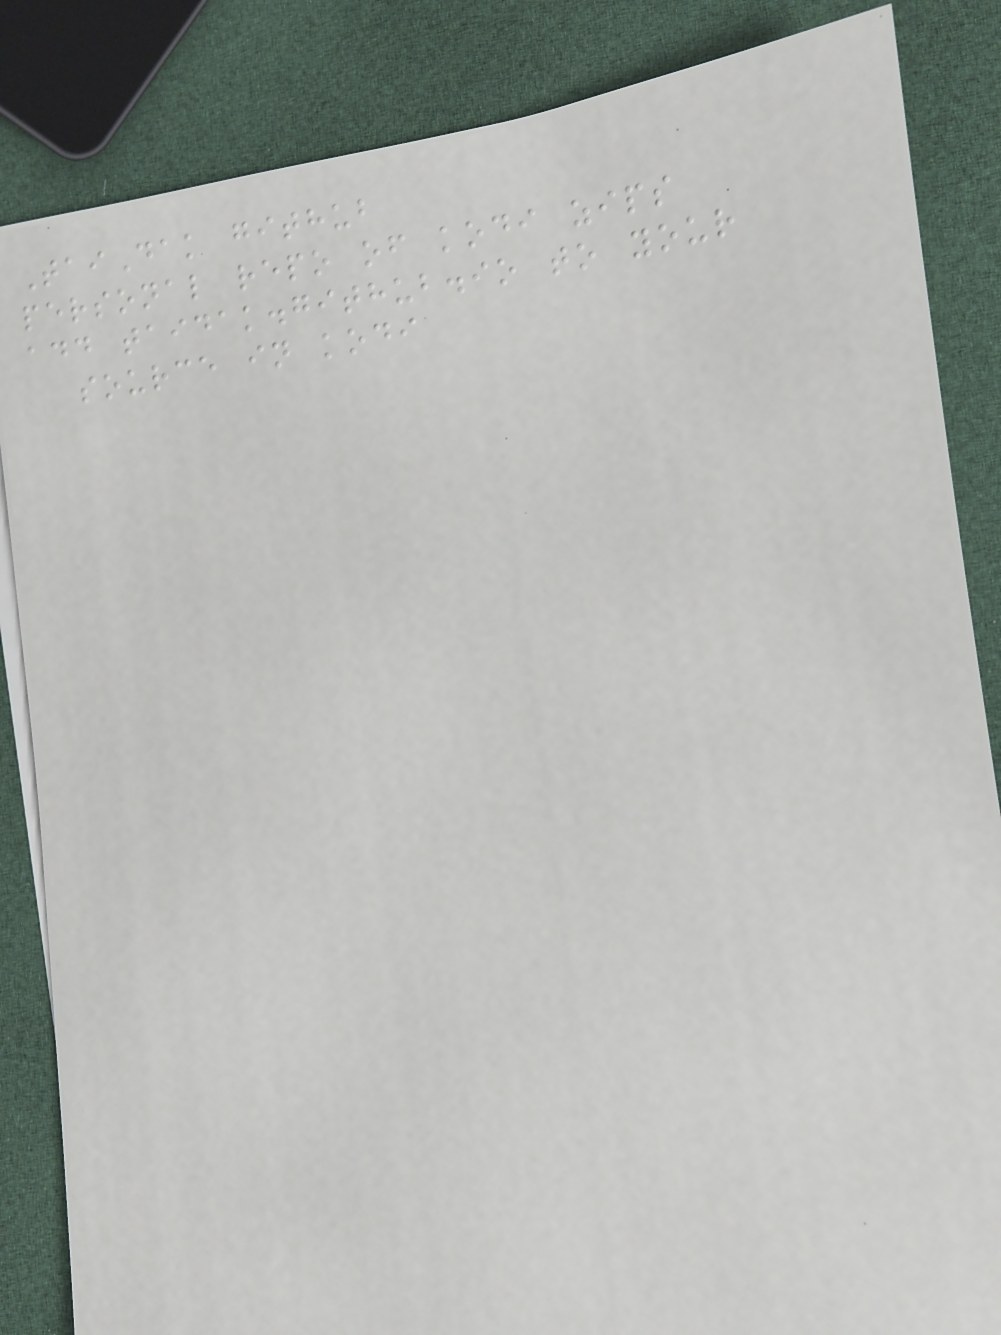TaiDak github
personal repo of kodi zips
add taidak.github.io to your
source in kodi
